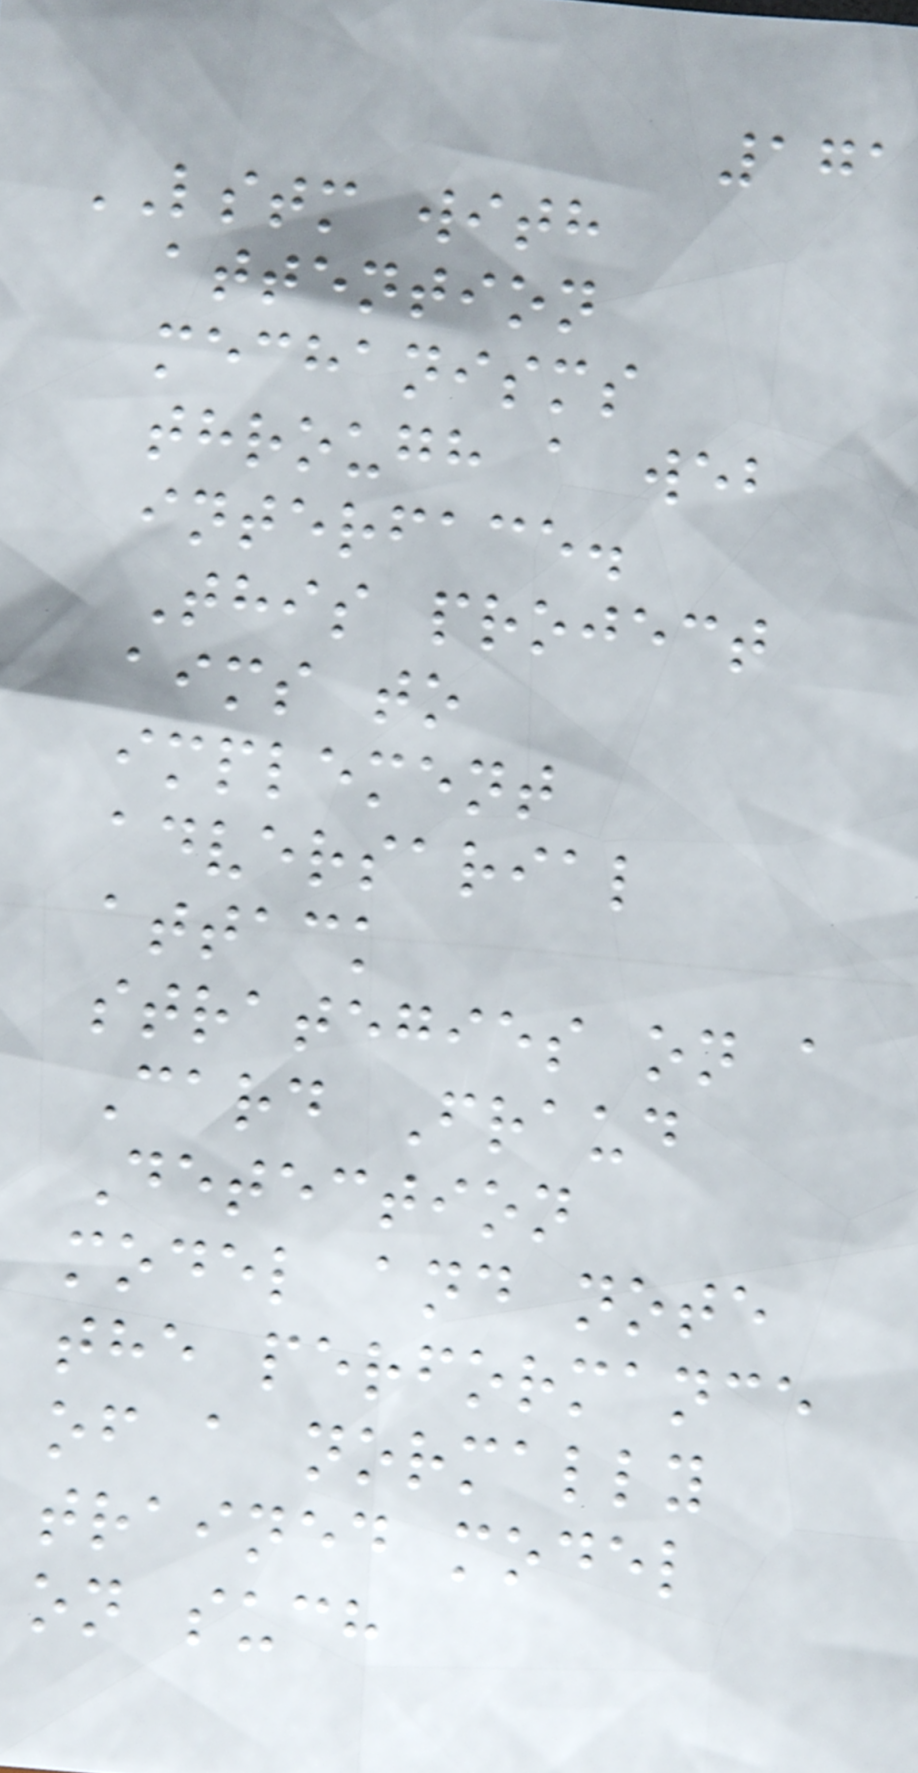171
LSTM with
attention
mechanisms
through a web
interface.
This project
aims to
implement
adversarial
attack
strategies on a
Card Fraud
Detection
model and note
the performance
of a normally
trained model
on such
